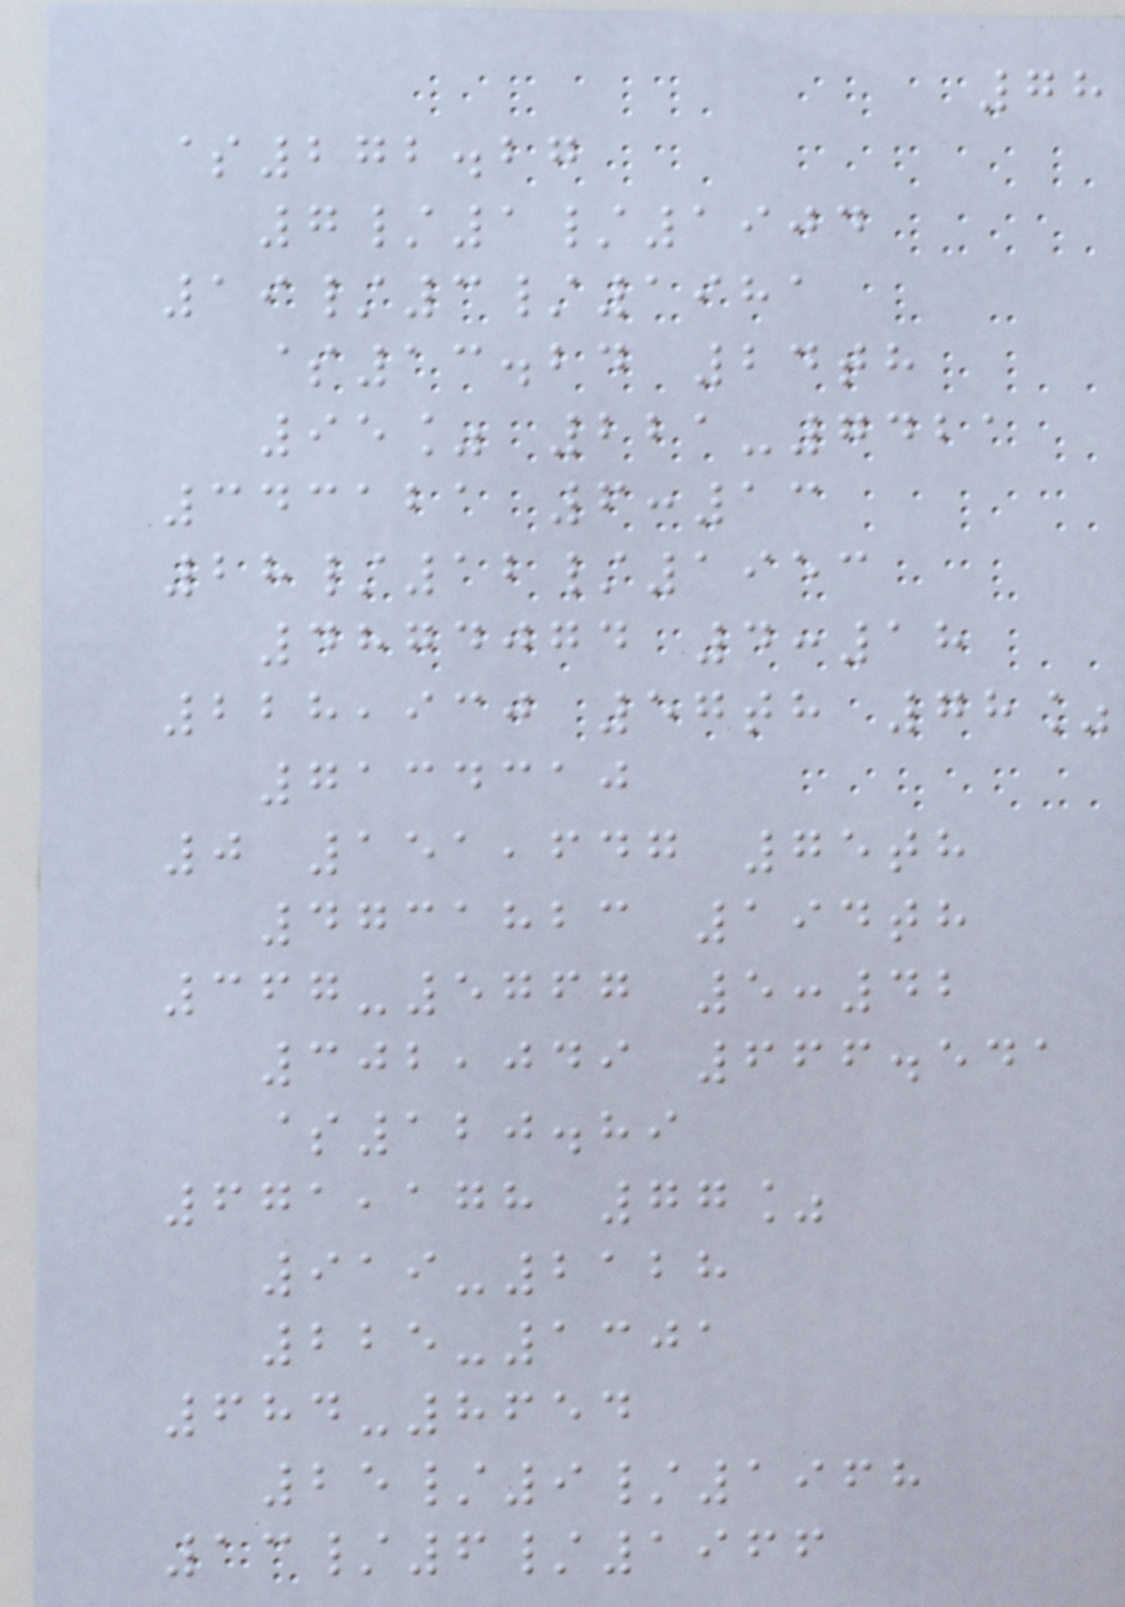78
$272.27
7/1/1904
19/3/1981
$13.24 24th
95% 221-7421
343121 6:13
28/12/1953
4874074 4:18
228,930 57th 78%
7134310
0 151,647 75th
4731823 194th
367-5767 5:42
302,049 666.541
$120.89
671,178 77%
919-2128
225-1301
684-8654
25/9/1968
13/6/1966
